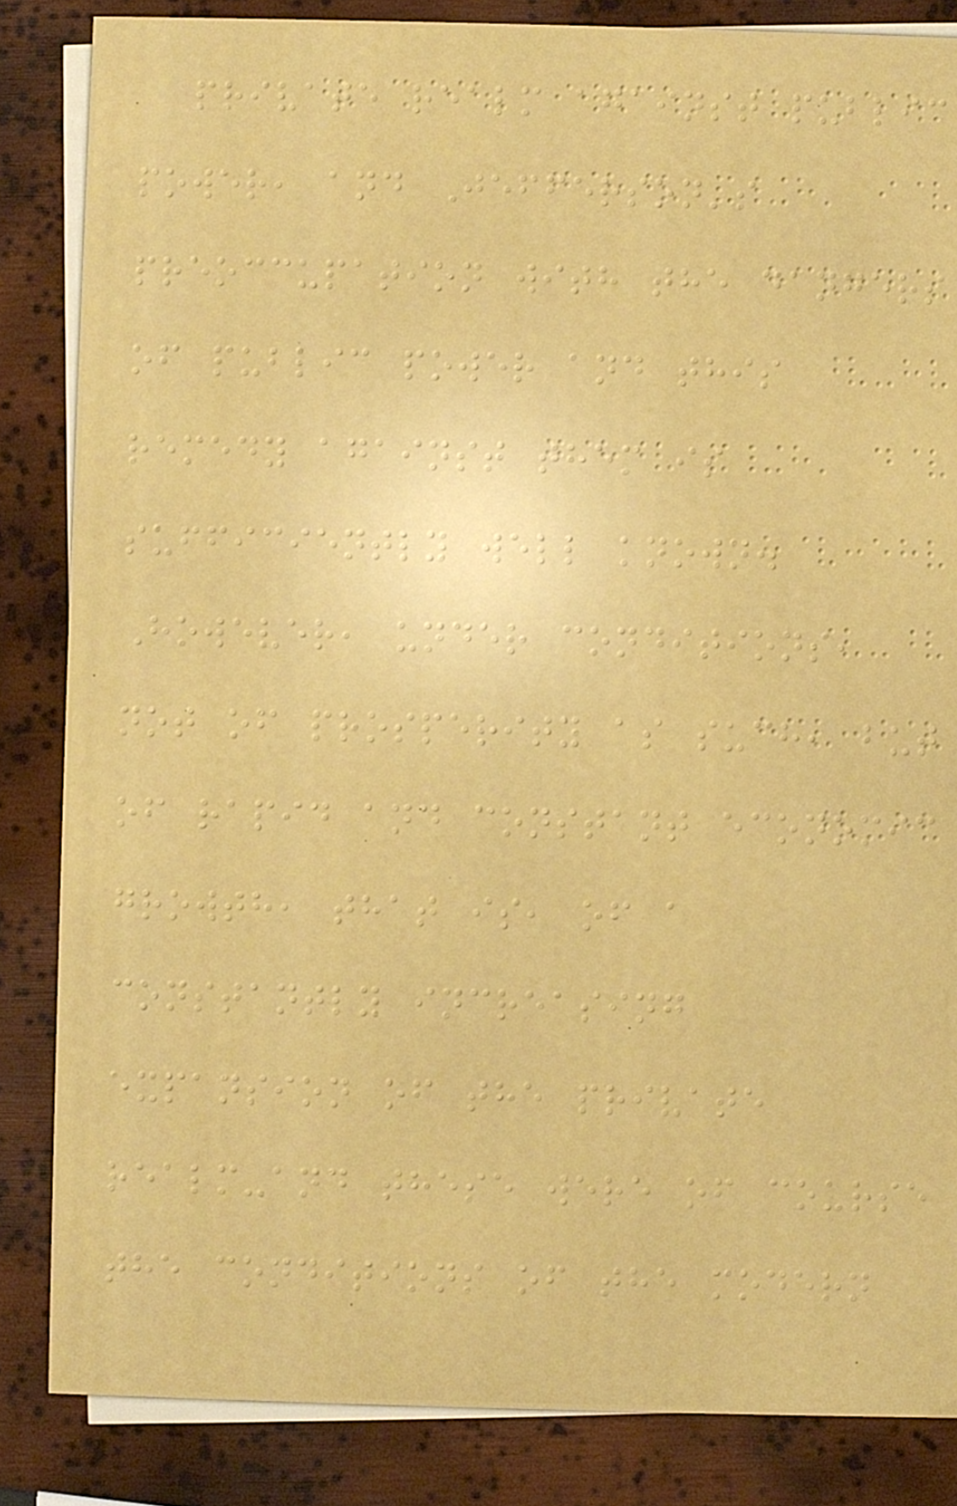private realm against public
power, and Jefferson's
preoccupation with the dangers
of public power and this
remedy against them is
sufficiently well known.
However, under conditions,
not of prosperity as such, but
of rapid and constant economic
growth, that is, of a
constantly increasing
expansion of the private
realm-and these were of course
the conditions of the modern
